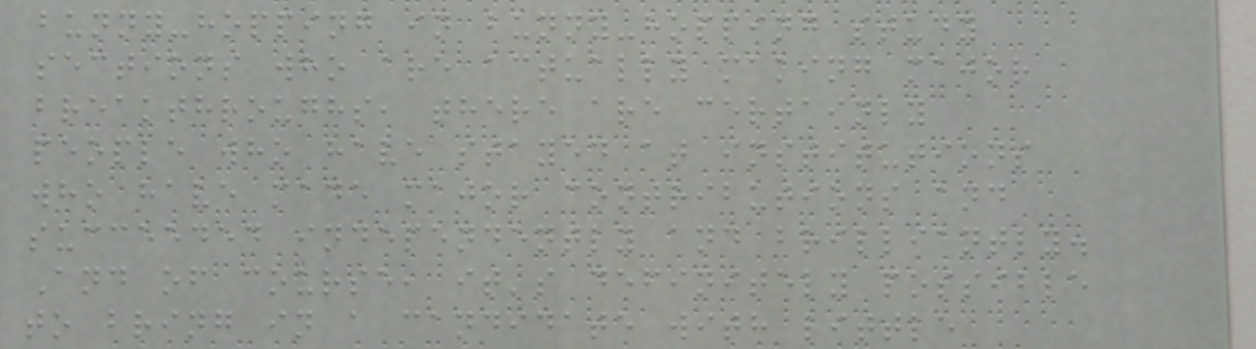bunny-hopping in bunny-hopping study
sections who are actually making major
breakthroughs, there are certainly
people who have stayed at institutions
who have made major contributions and
succeeded independently and brilliantly.
And of course, it's definitely possible
to bring in a candidate with little
